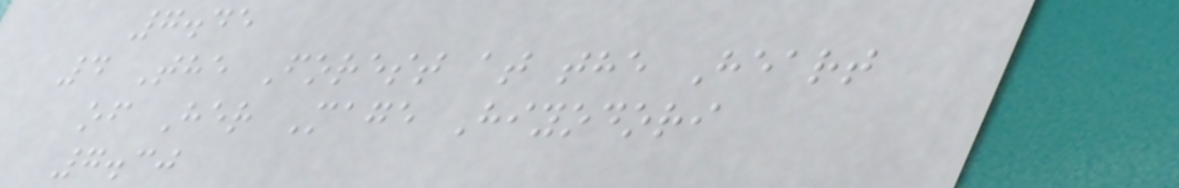7.45
4 The Forest at the Heart
of Her Mage Hiyodori
7.30
